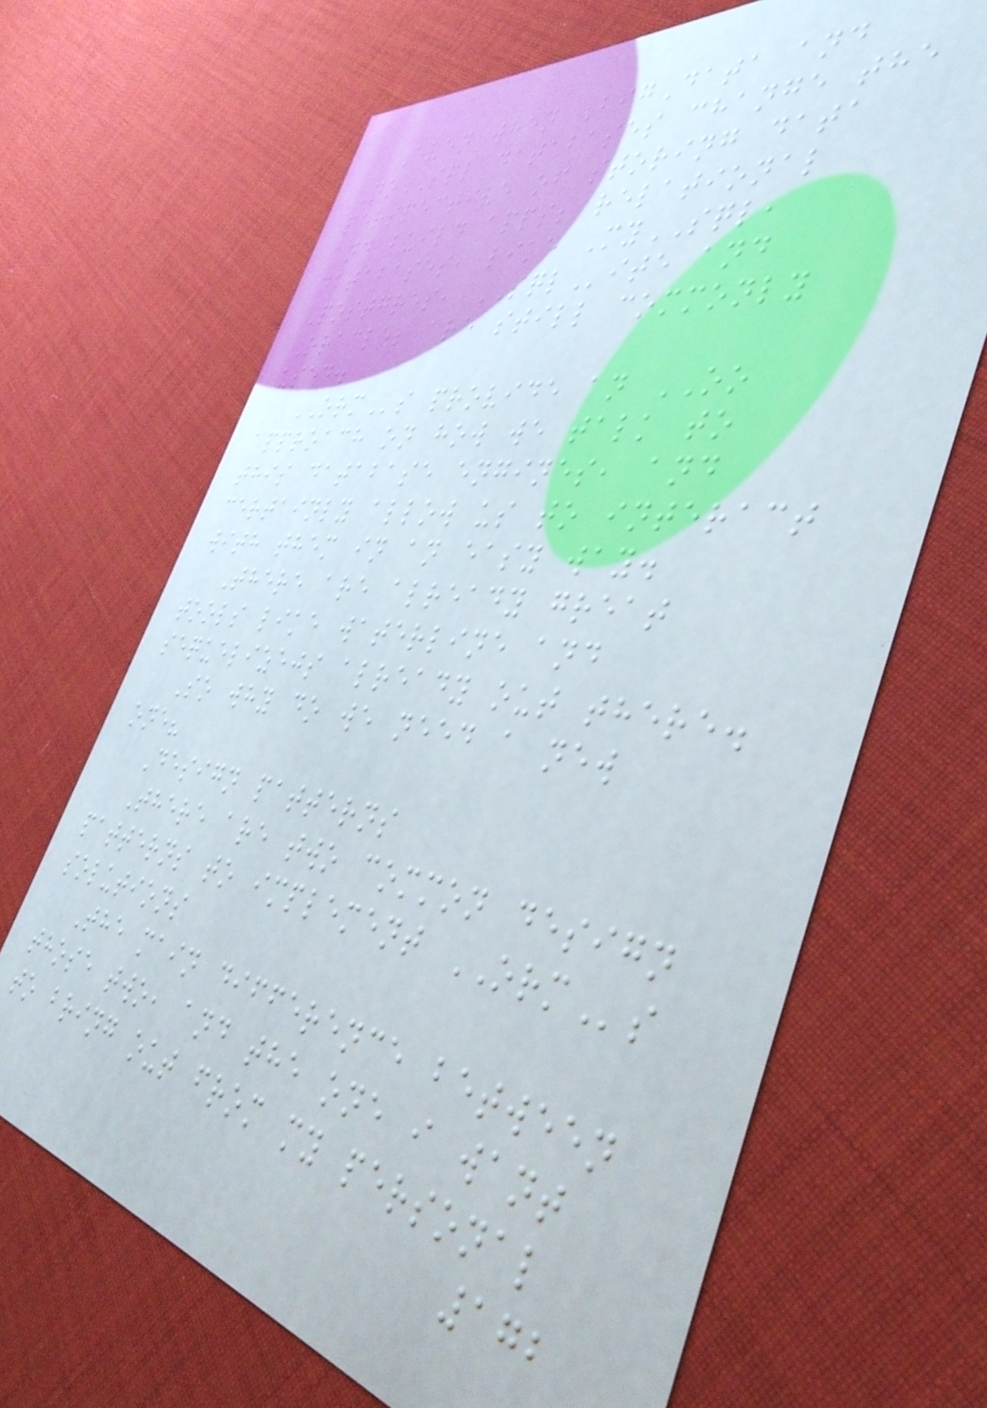Even when BigData and
NoSQL databases change the
perspective of storing data
and build apps; relational
databases, like MySQL,
Postgres, SQLite and
Oracle; are still commonly
used.
ORMs provide an OO
approach on how we talk to
this database engines, and
certainly allow us to interact
with them in an easy way.
There are already great
tools like waterline and
sequelizejs already out there.
So why do we need a new
one?
Design patterns
There are two common design
patterns to implement ORMs
solutions
The main difference between
those two, and the one i want
to bring out from my personal
172
